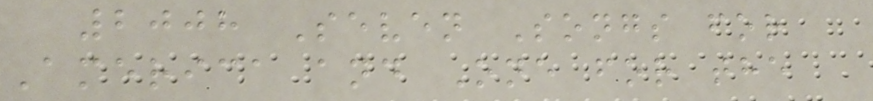2008 Seven Songs for
America and One for the
